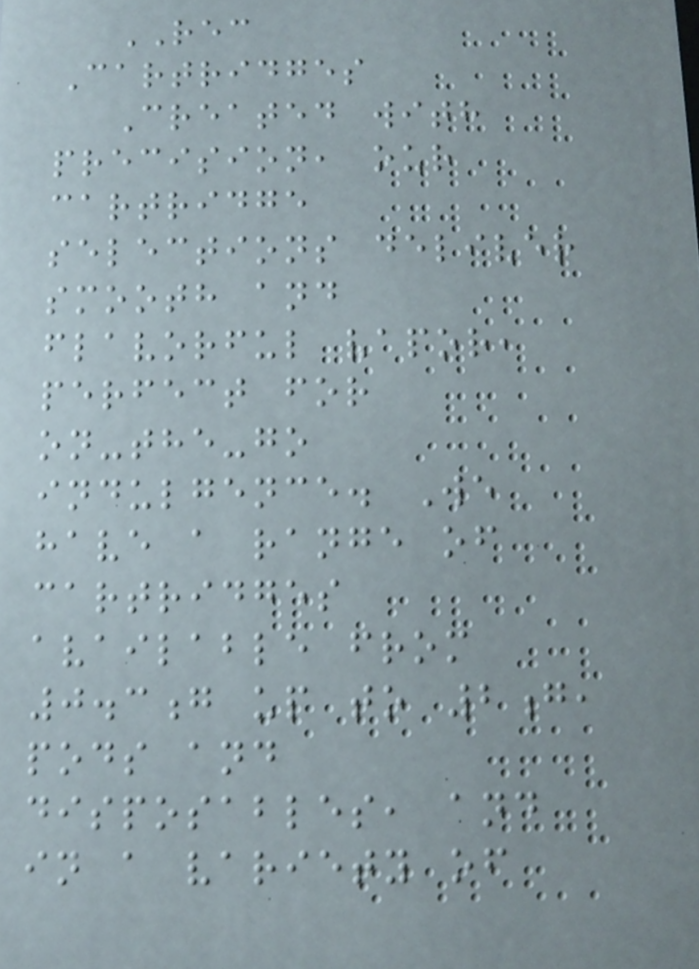REC
Cartridges
Created with
precision, our
cartridge
selections deliver
smooth and
flavorful vapor,
perfect for
on-the-go
indulgence. We
have a range of
cartridges
available from
0.3g up to 2g,
pods and
disposables, and
in a variety of
